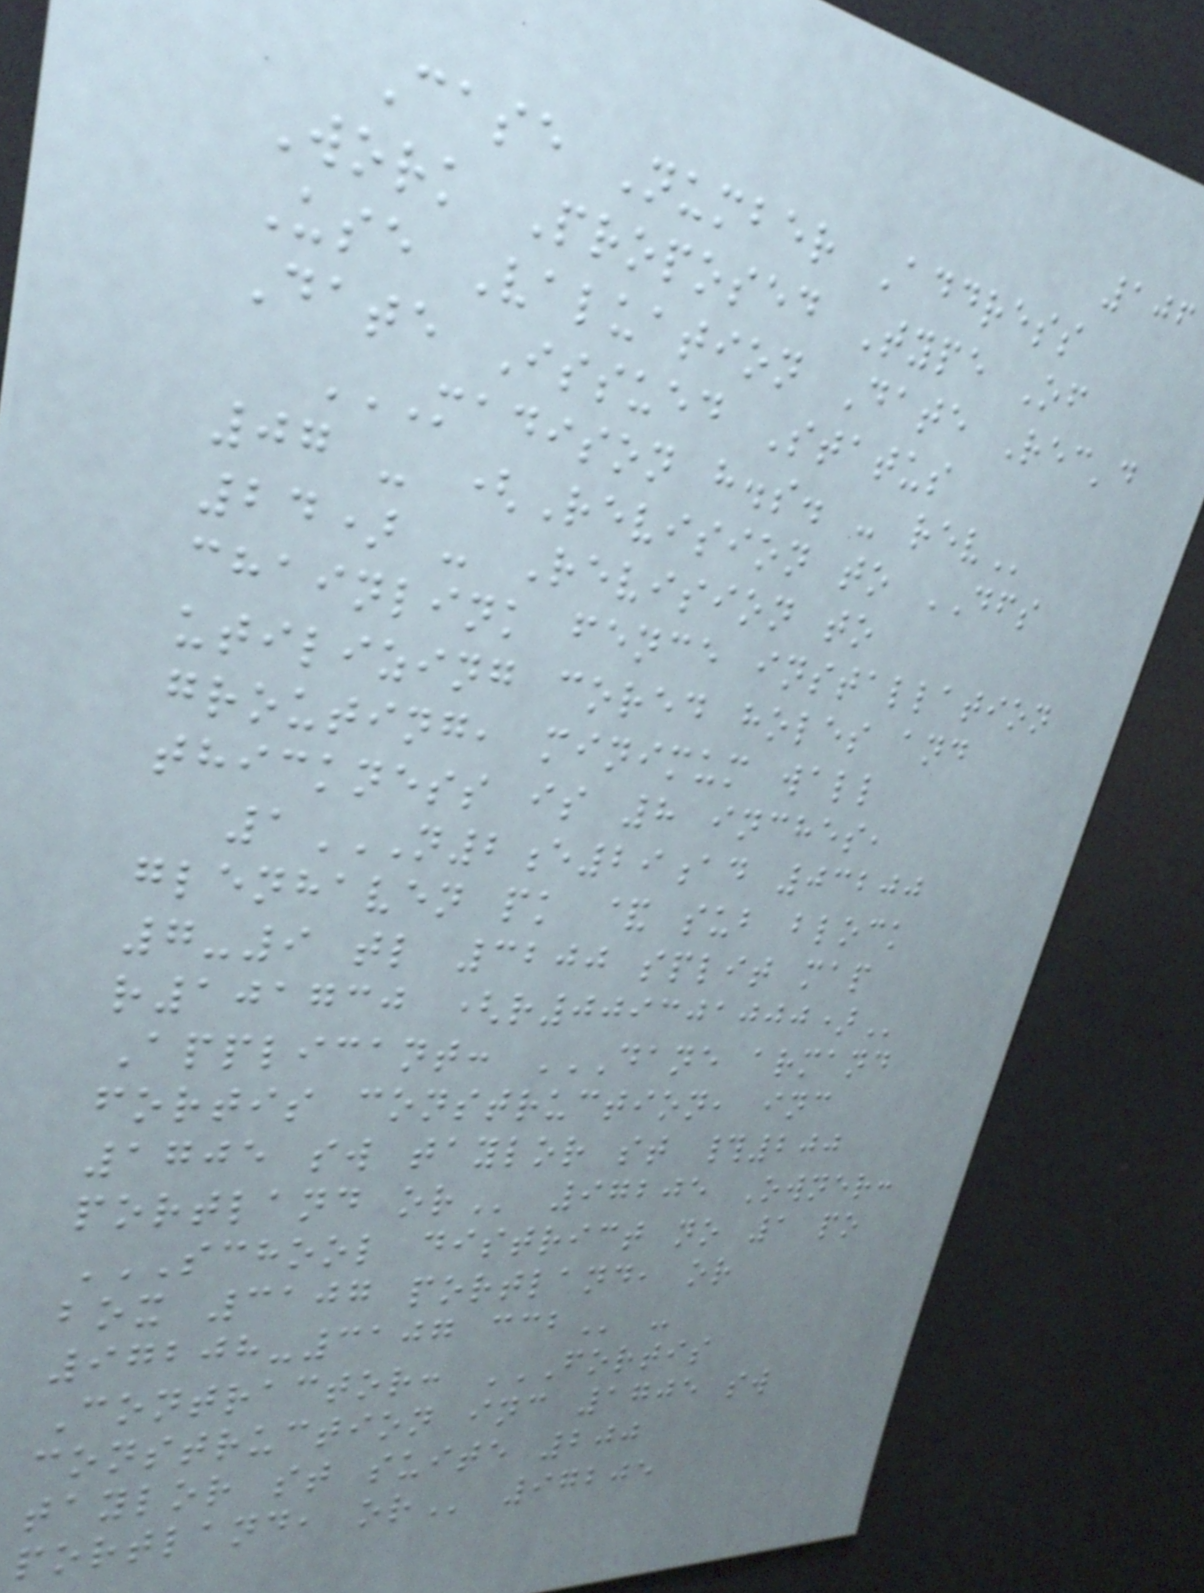106
Case Number Address
Work Proposed Type Of
Use Valuation Date Rec'd
Date Issued Status
MADISON H.S. - REV
07 - (Revision to DFS
24) - Revision to
chainlink fence installation
utilizing cored holes and
grouting, minimum wall
thickness is 8 inches,
1N2E29AD 03200
GLENHAVEN PK & SUB BLOCK
7-9 TL 3200 SPLIT MAP
R101730 (R009301000)
Applicant: DANE ARMAND
FORTIS CONSTRUCTION, INC
1705 SW TAYLOR ST #200
PORTLAND OR 97205 Owner:
SCHOOL DISTRICT NO 1 PO
BOX 3107 PORTLAND, OR
97208-3107 CCB -
Contractor: FORTIS
CONSTRUCTION INC 1705 SW
TAYLOR ST SUITE 200
PORTLAND, OR 97205
